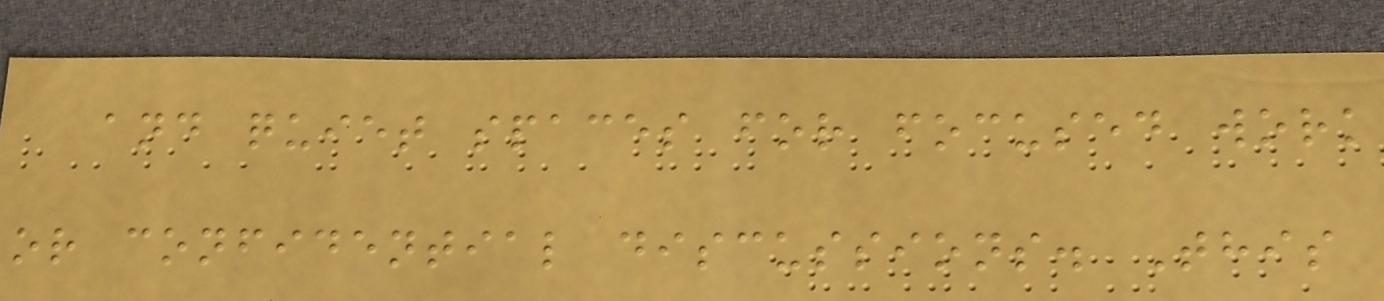and quiet spaces for focused work
or confidential discussions. This
